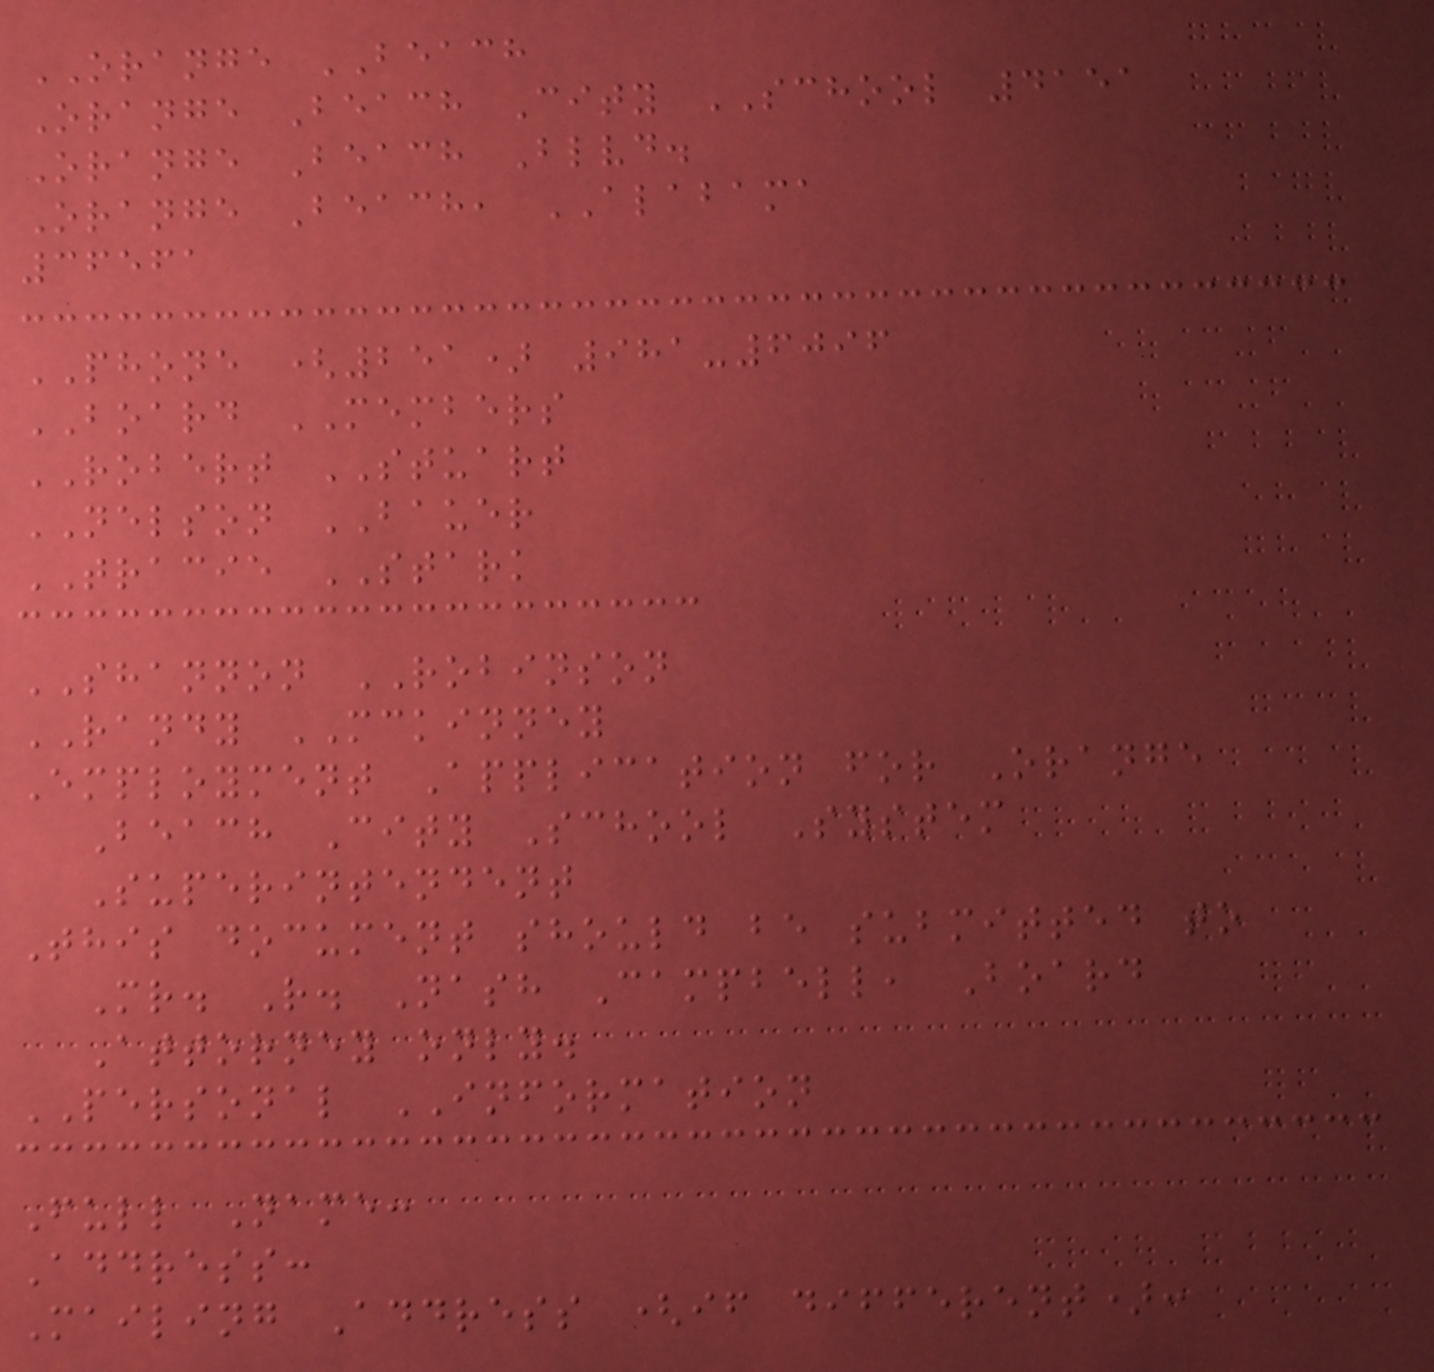ORANGE BEACH
Orange Beach City SCHOOL 4151
Orange Beach Blvd.
Orange Beach, ALABAMA
36561
PHONE (251) 981-6096
BOARD MEMBERS
ROBERT STUART
NELSON BAUER
TRACIE STARK
SHANNON ROBINSON
RANDY MCKINNEY
Employment Application for Orange
Beach City School System
Superintendent
This document should be submitted to
Mr. R. Nash Campbell, Board
Attorney only.
PERSONAL INFORMATION
Full Name:
Address:
Mailing Address (if different):
